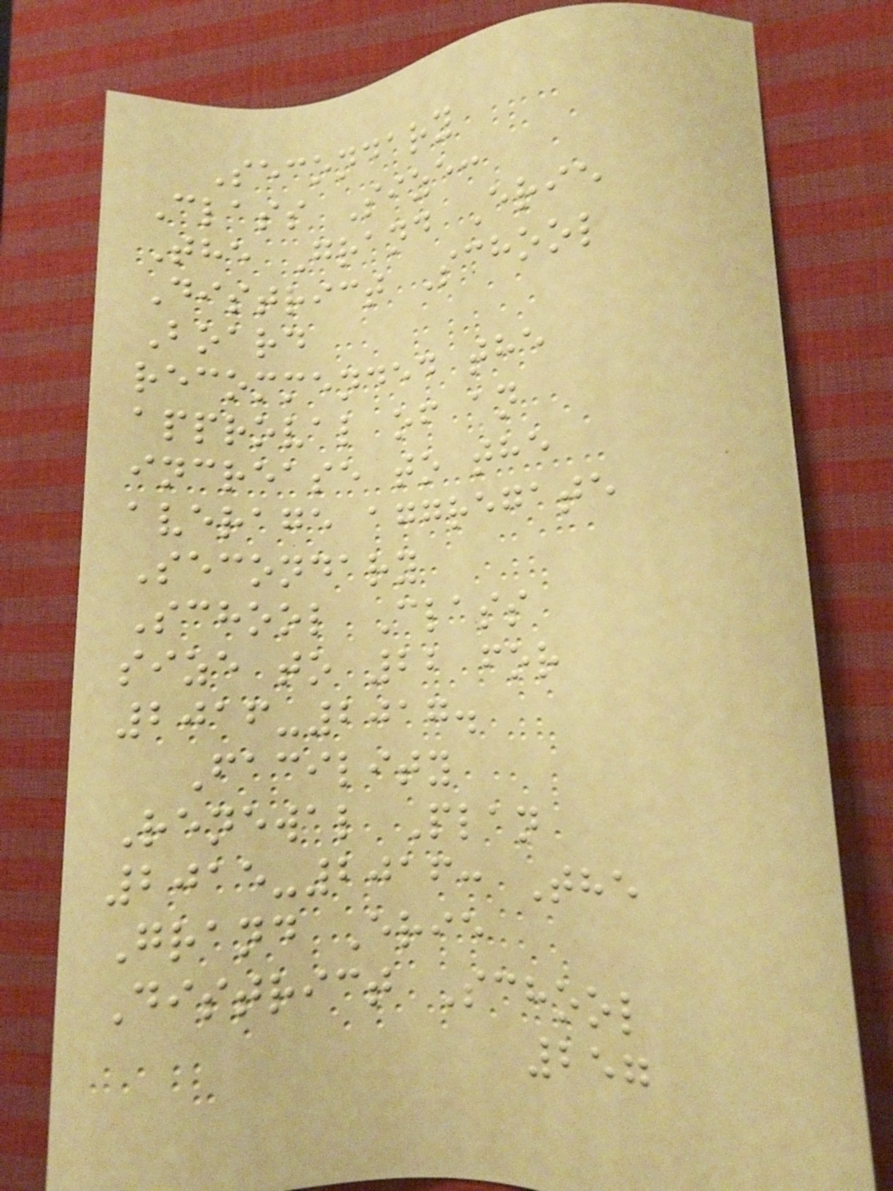Secondary
Class Size:
The Grand Erie
District School
Board
recommended the
approval of an
increase to the
average aggregate
Secondary
School Class
size to 22 for
2016-2017.
Facility
Renewal Plan
2015-2016: The
Grand Erie
District School
257
